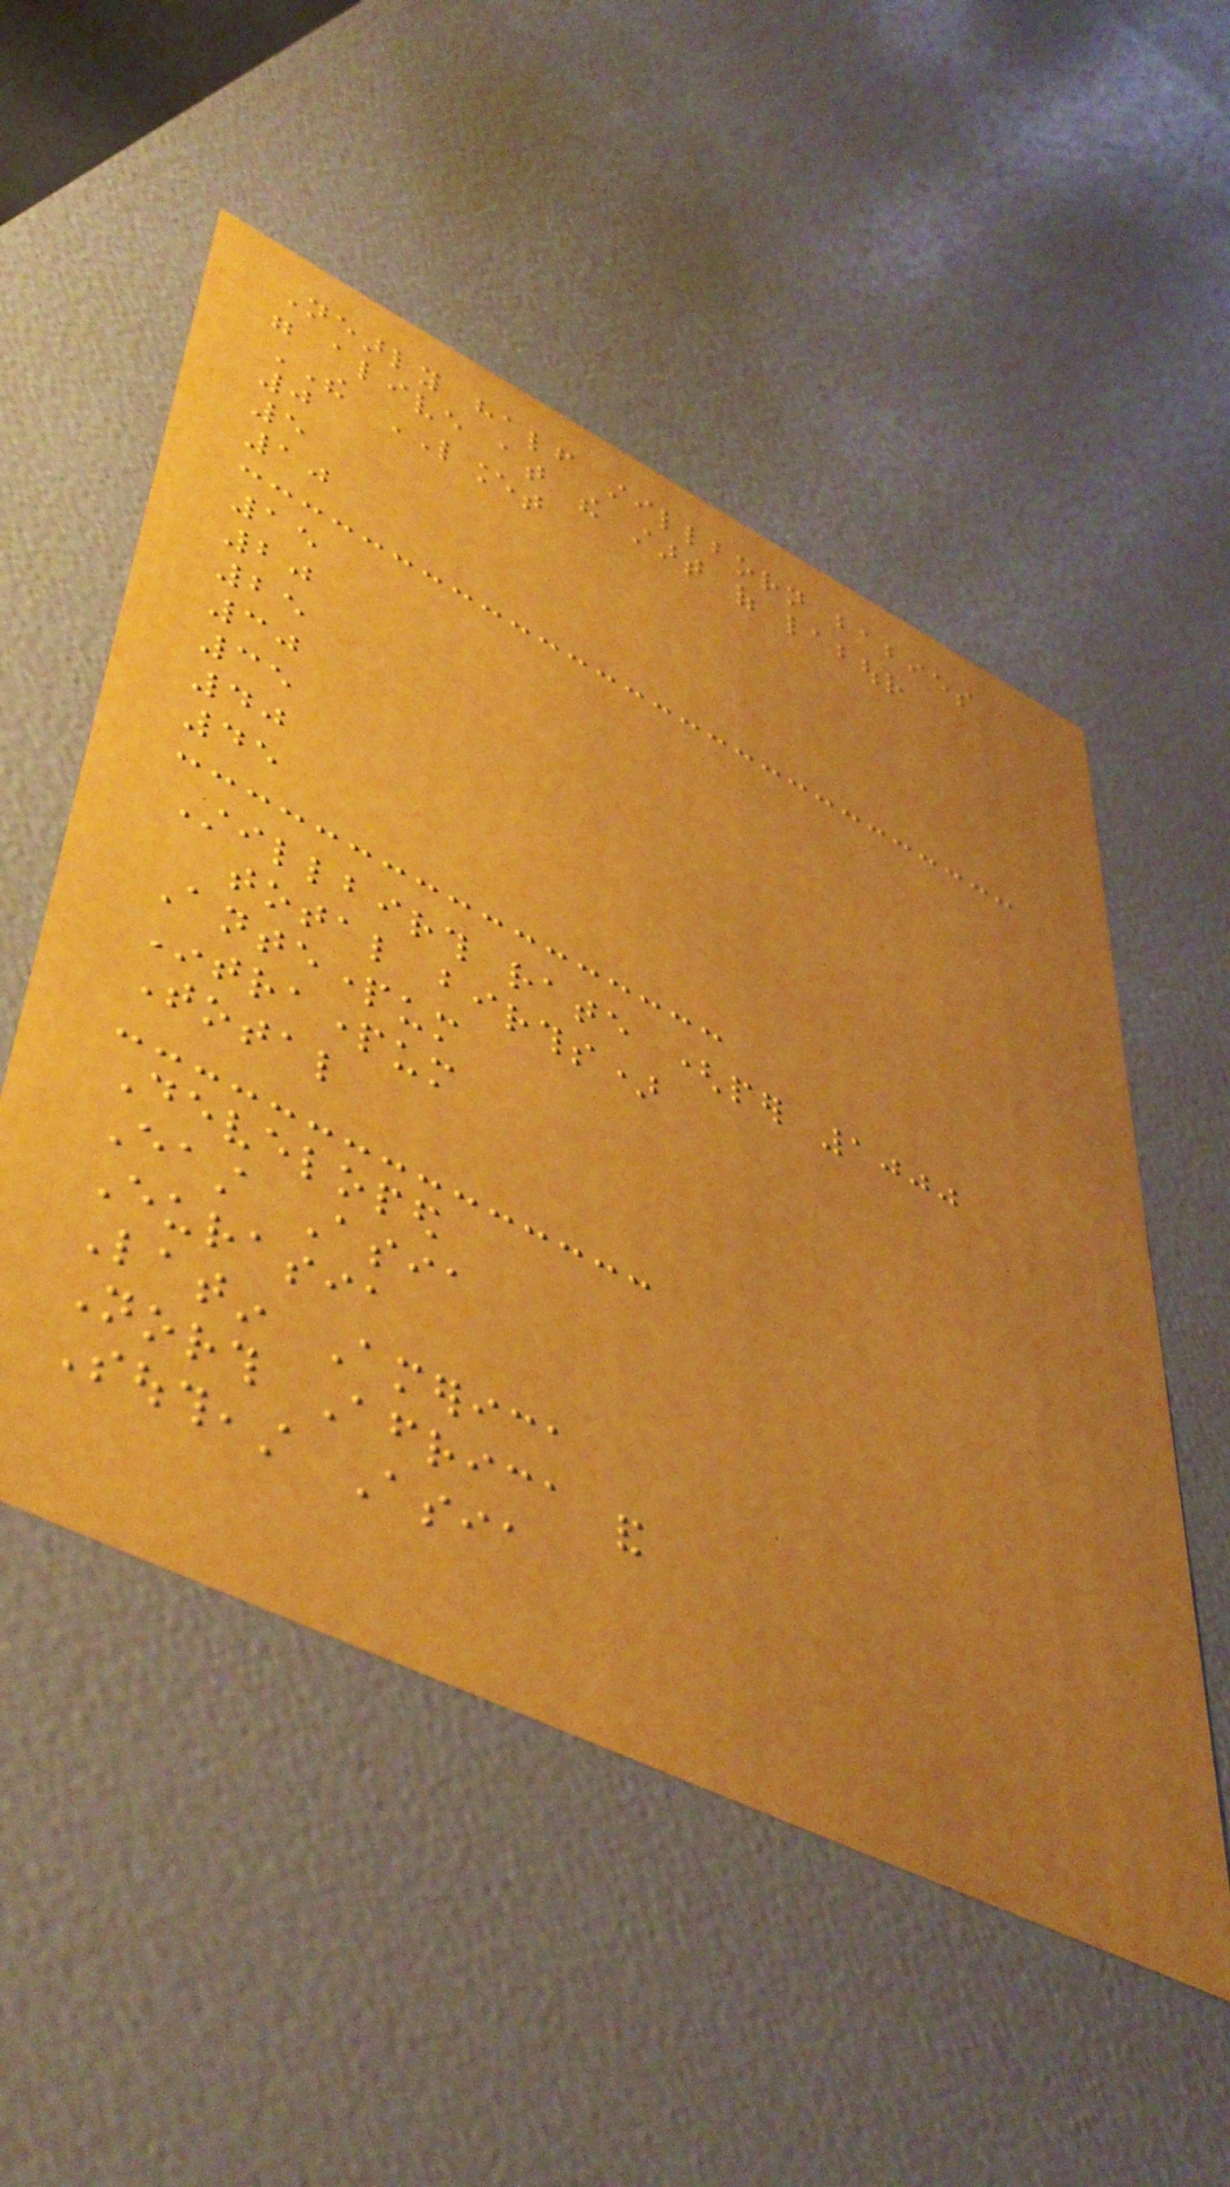Nearly half stillborn babies
were alive at the start of labour
THE LANCET
0
5
10
15
20
25
30
35
40
45
Stillbirth rate (per 1000
total births)
Antepartum
Intrapartum
Total
Developed
East Asia
Eurasia
Latin America
North Africa and
Southeast Asia
